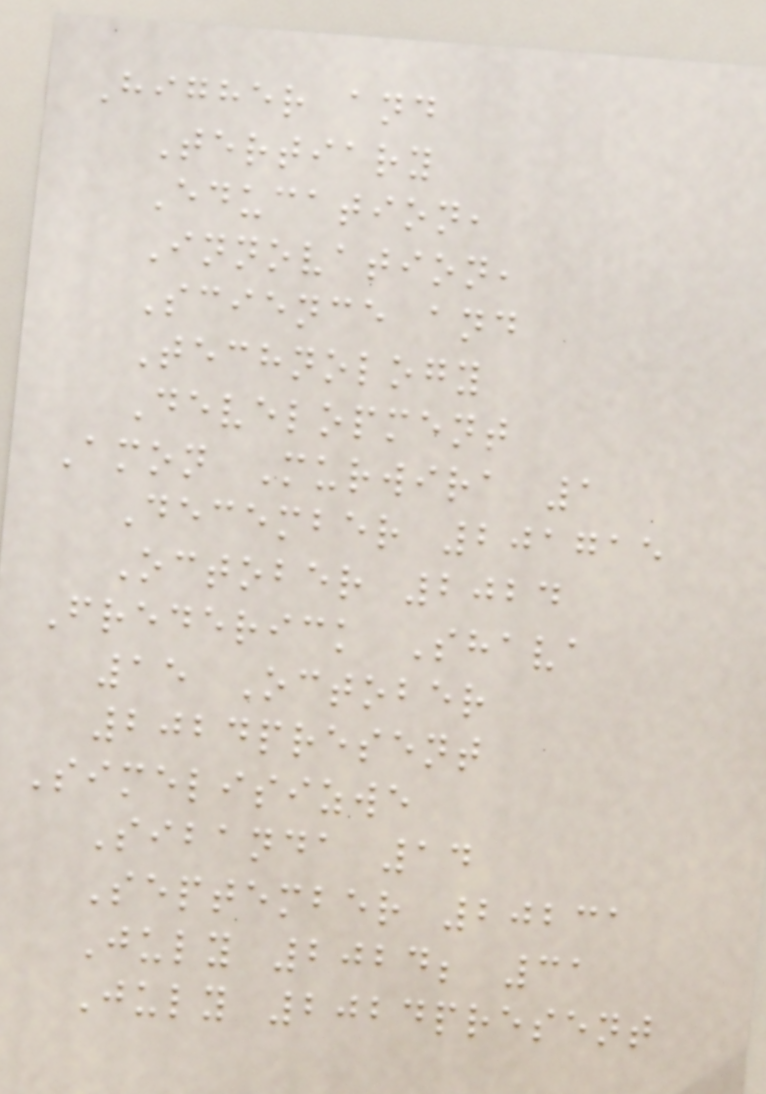Higher and
Tertiary
Education,
Innovation,
Science and
Technology
Development
Amon Murwira 1
December 201715
October 2024
Frederick Shava
15 October
2024present
Simelisizwe
Sibanda 14
September 20231
July 2024; 31
July 2024present
